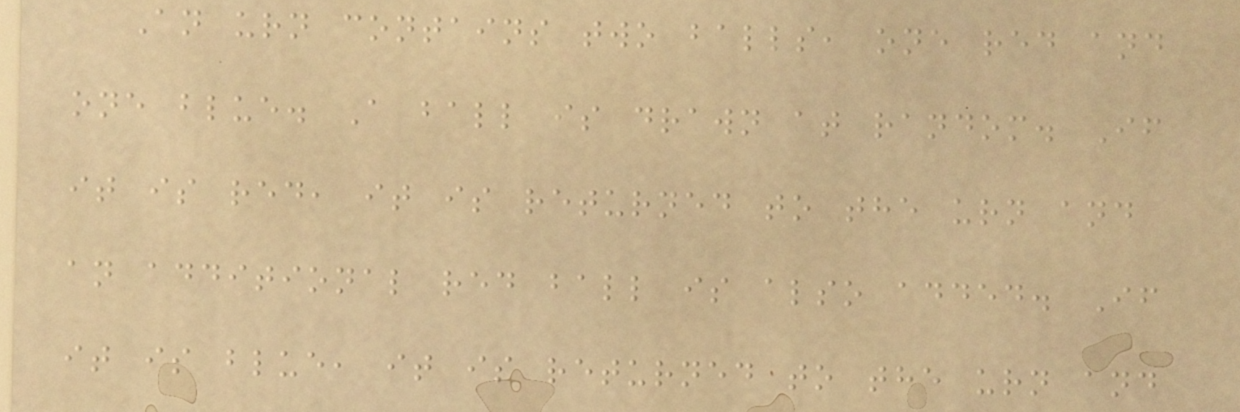An urn contains two balls, one red and
one blue. A ball is drawn at random. If
it is red, it is returned to the urn and
an additional red ball is also added. If
it is blue, it is returned to the urn and
